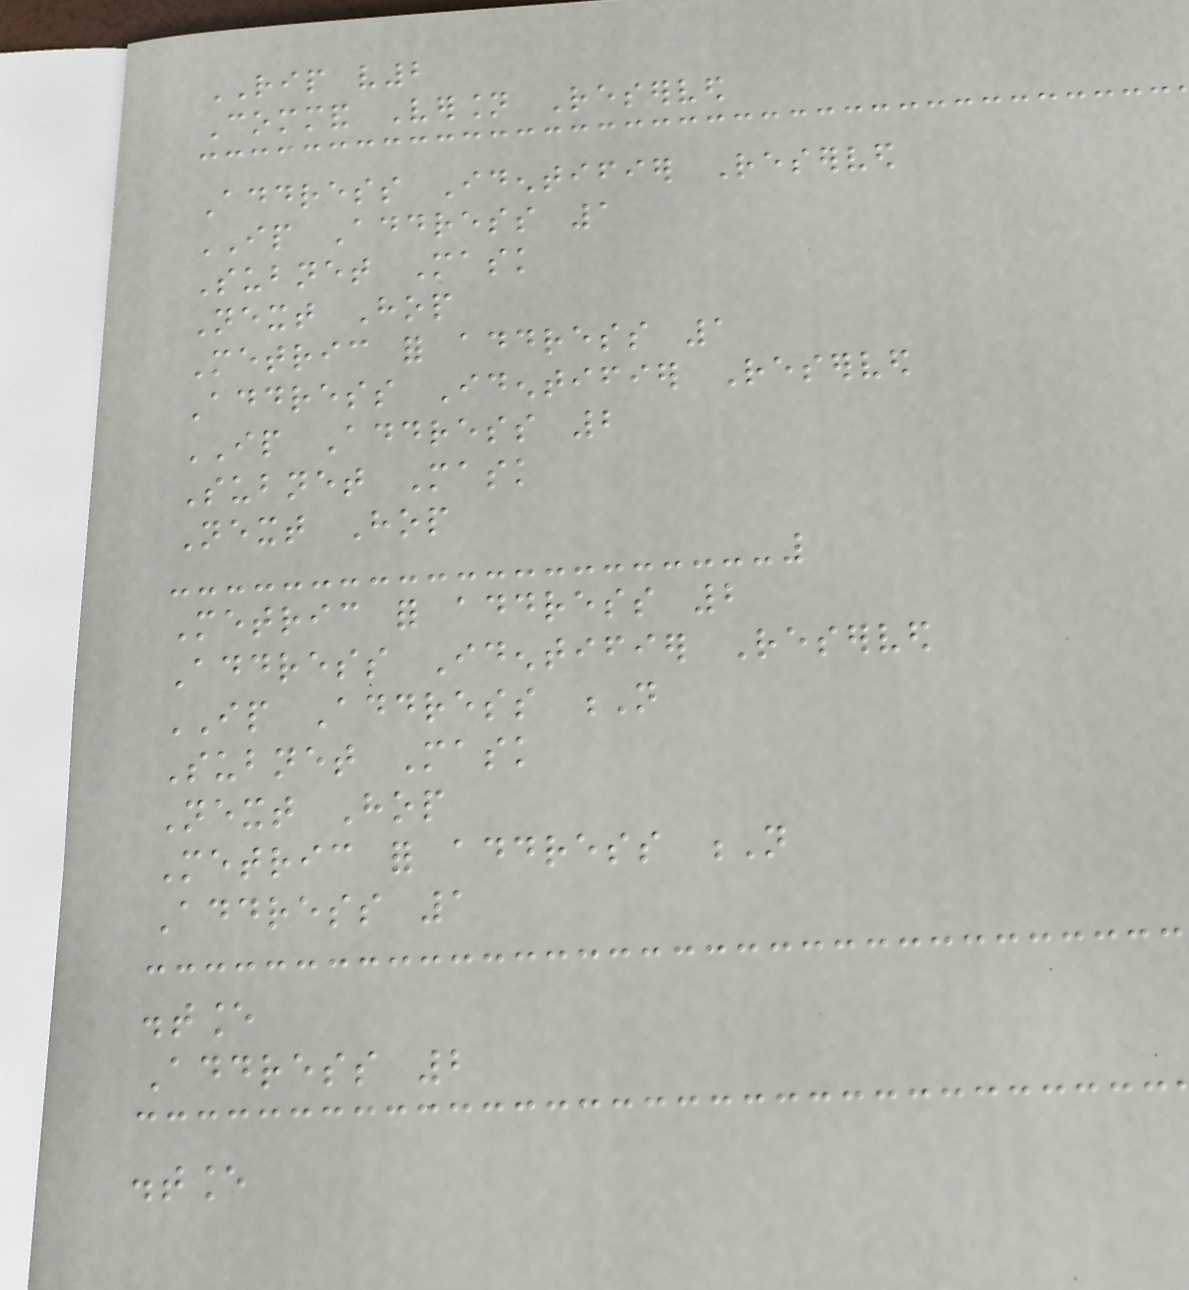RIP v2
Command Version Reserved
Address Identifier Reserved
IP Address 1
Subnet Mask
Next Hop
Metric for address 1
Address Identifier Reserved
IP Address 2
Subnet Mask
Next Hop
Metric for address 2
Address Identifier Reserved
IP Address N
Subnet Mask
Next Hop
Metric for address N
Address 1
distance
Address 2
distance
